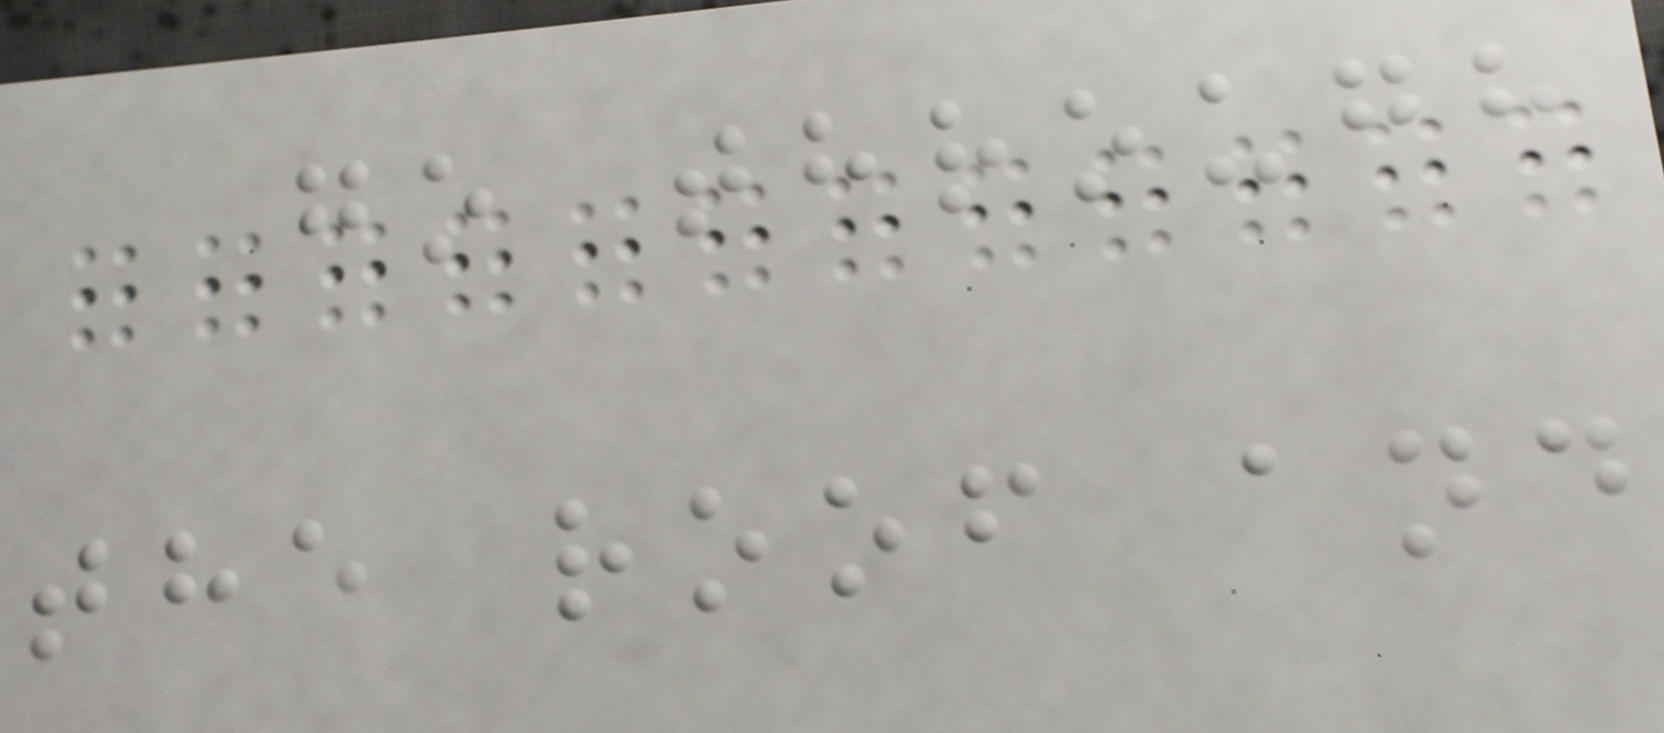go through
the roof and
